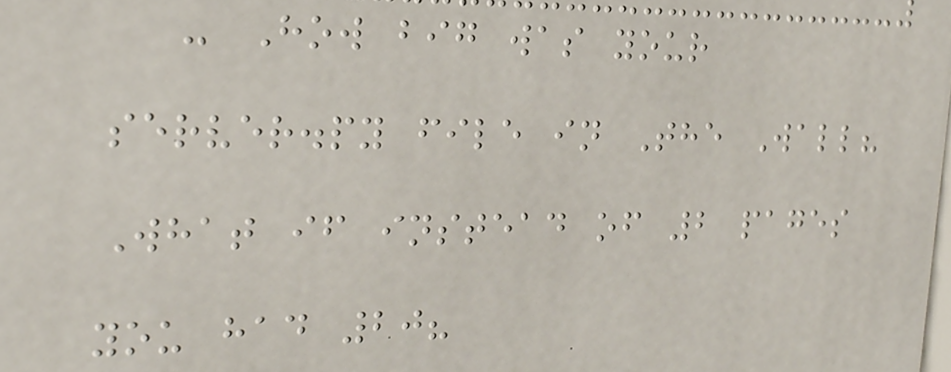- How big was your
server.py file in The Wall?
What if instead of 2 pages
you had 20?
